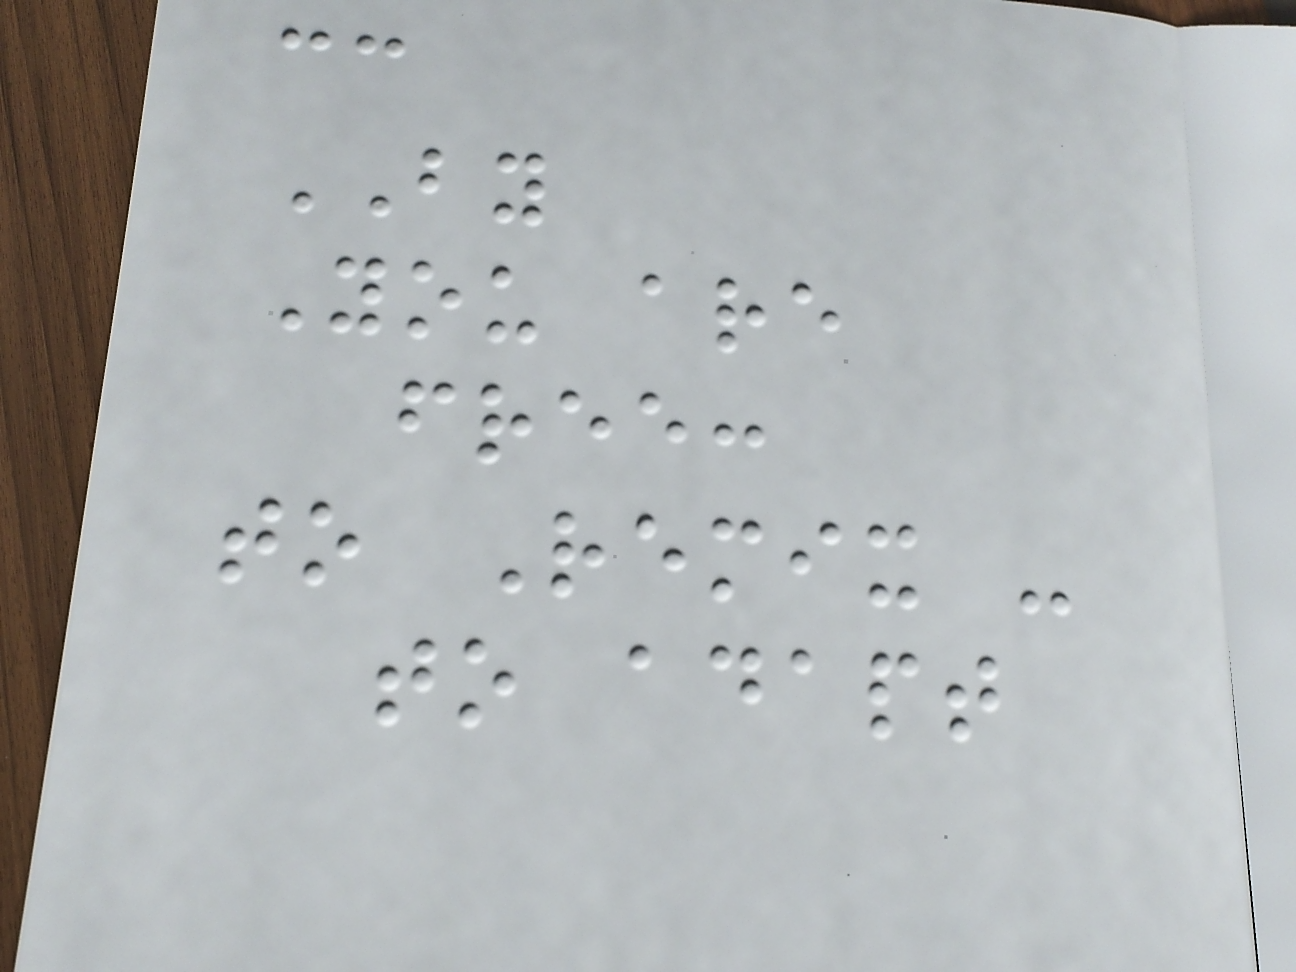cc
BY
You are
free:
to Remix -
to adapt
